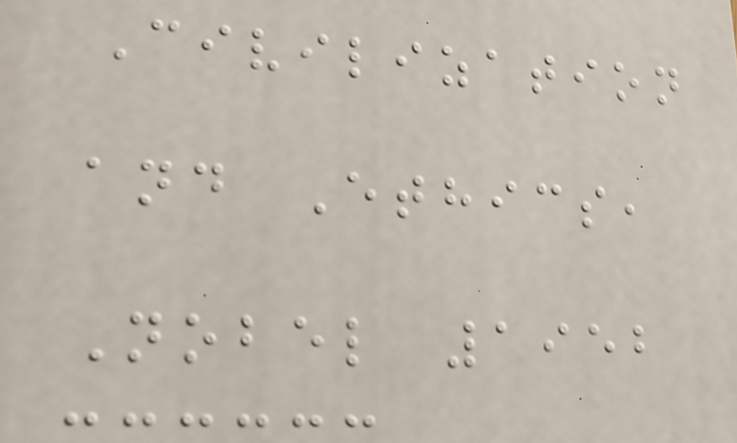Civilization
and Ethics,
Nobel 1952
